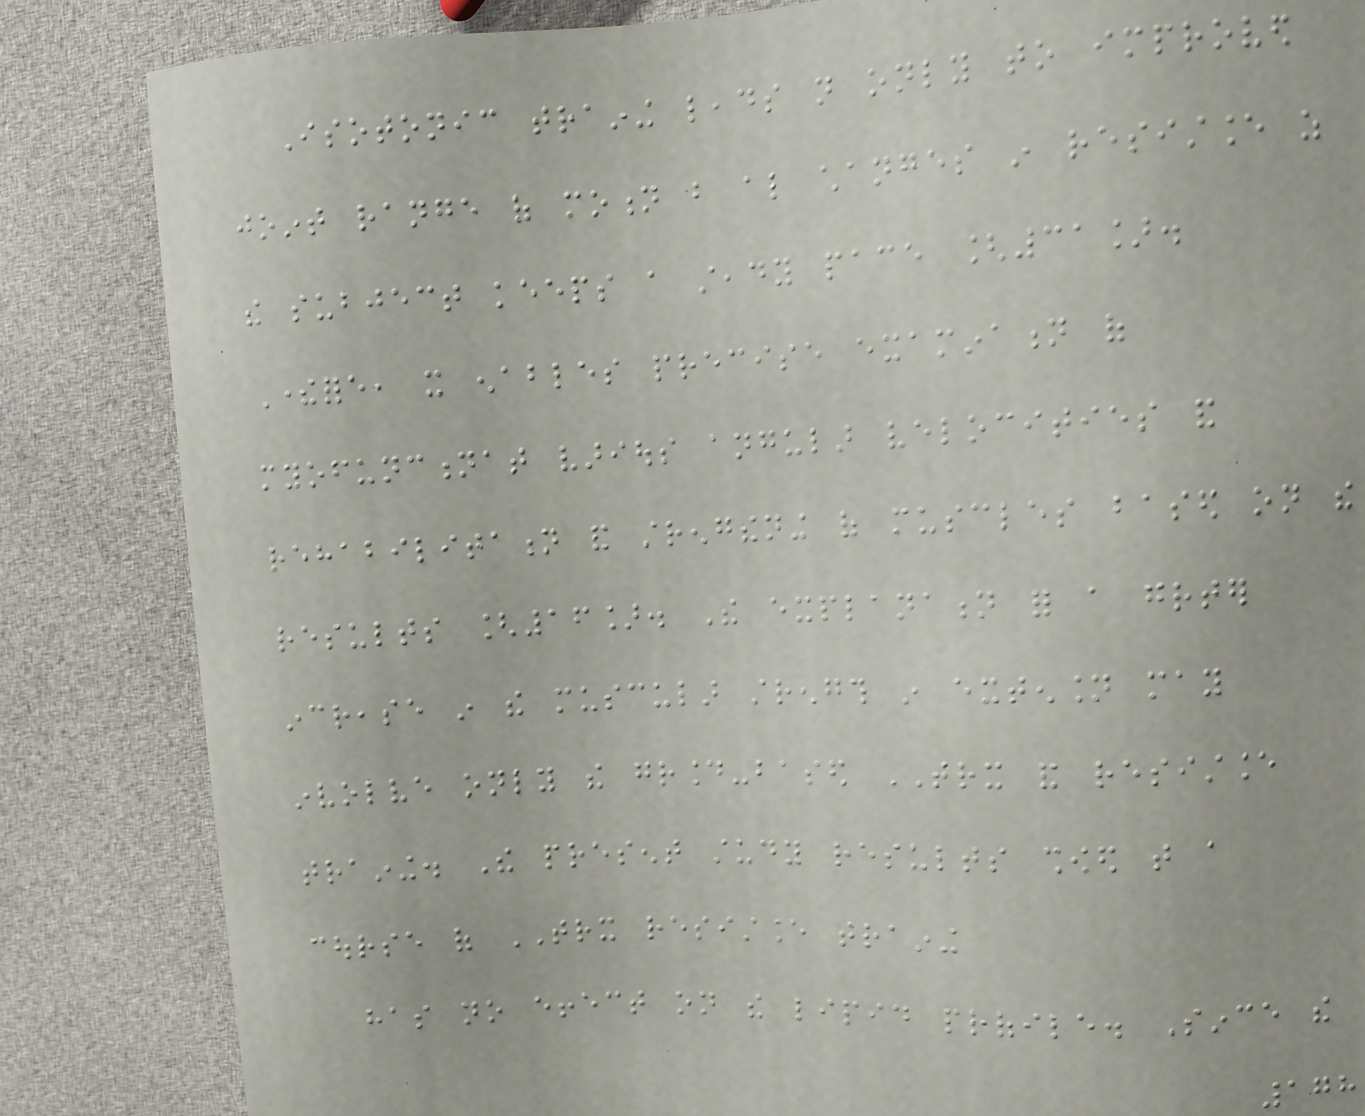Isotonic training leads not only to improved
joint range of motion but also changes in resistance as
the subject keeps a steady pace [31].
Therefore, it enables precise examination of
myofunctionat various angular velocities and
rehabilitation and strengthening of muscles based on the
results [16]. The explanation for a greater
increase in the muscular strength in extension may
involve only the ground-based TRX and resistance
training. The present study results showed that a
course of TRX resistance training
has no effect on the lipid profile. Since the
178
